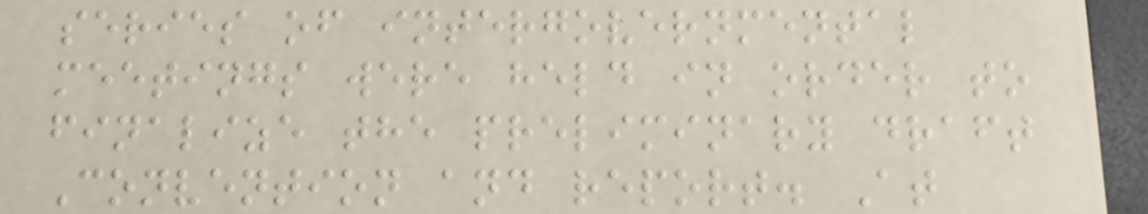series of intergovernmental
meetings were held in order to
finalize the preliminary draft
Convention and report. At
